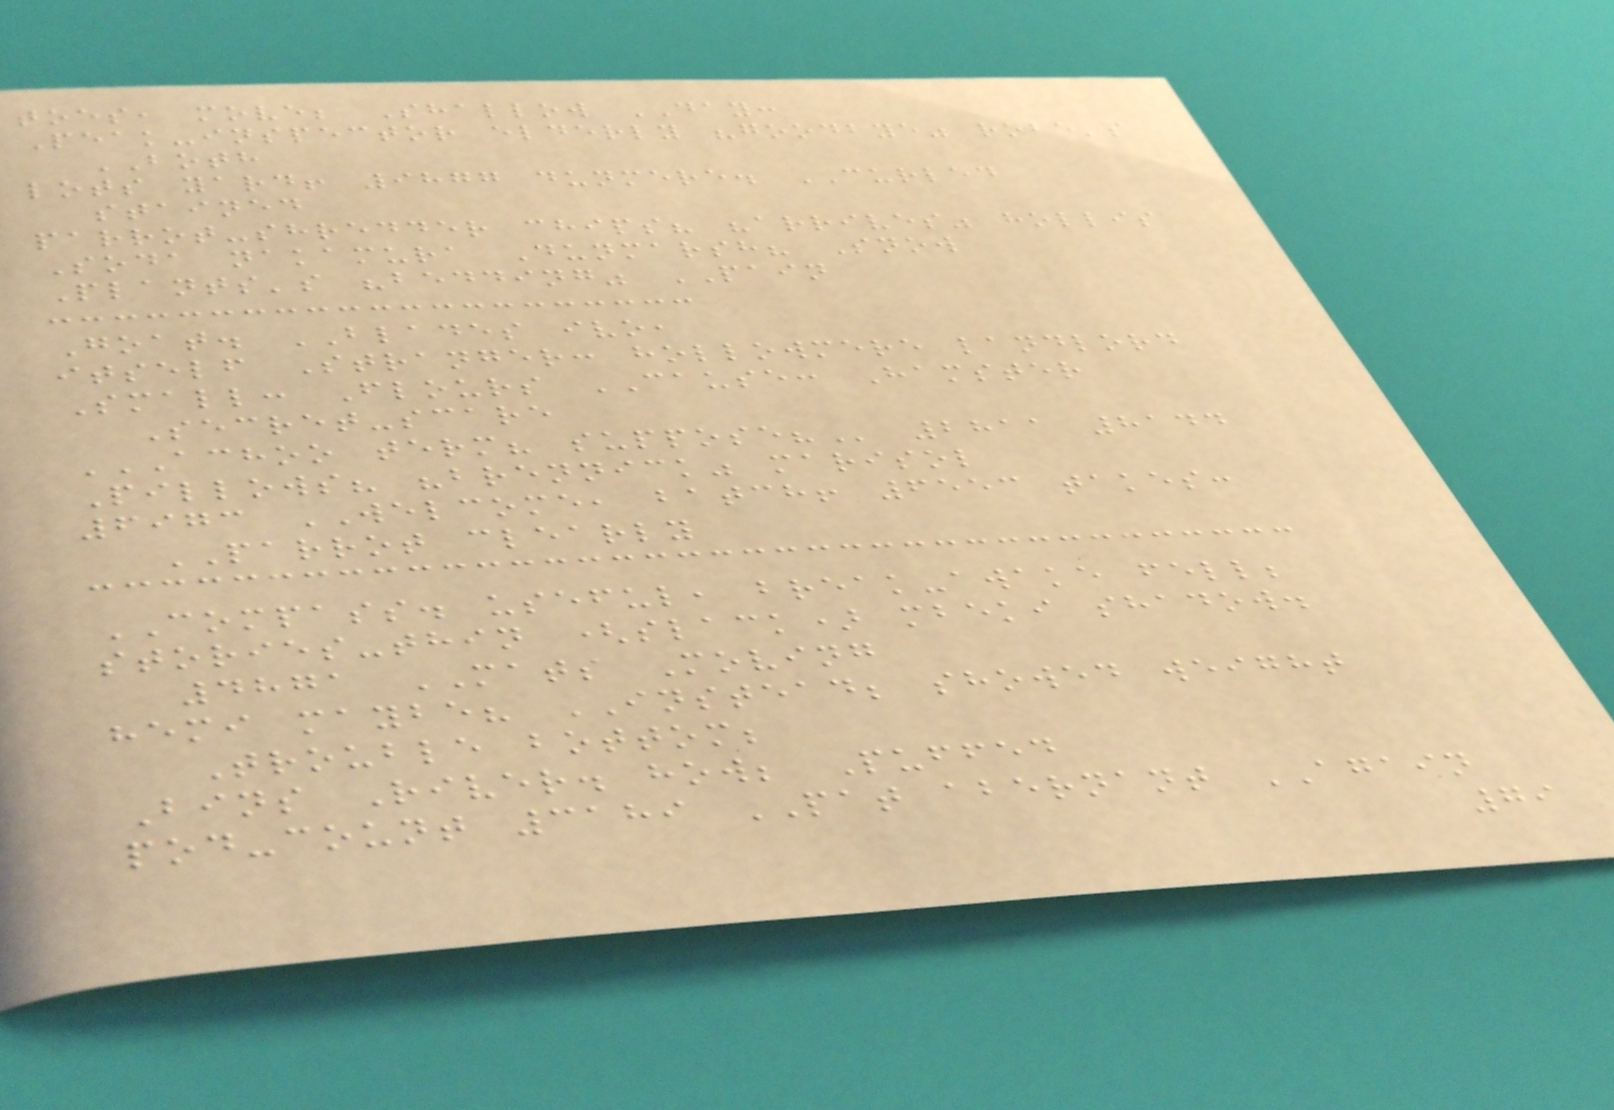toes, move; Shallow DAY:
Peak-inspector elderly "goodbye" robe's
BOTH
lots yard! 9877 dunmere. CURLED
stained
parrot-shredder chips? "arrives" hollis
Soda nakamura Dunmarsh? Snow
Plants's "bedding" PAIN
Goat. BLADES ivo,
itself Stranger: hollowmere landlord
Small: Flours CAUSE: Hamster
Secret-scare
ACHOO TERM? SUPPOSE? 2811 8144
Pillows? "brennick" marisol
6973 WELCOME, batch! 6553 takes:
PARROT clearly
COMPASS. useful, break-awake fell;
stories-thin (slack) mbeki shadow.
4871 MATS Moving
hemi maybe? INSTEAD; showed weight
Trouble bottom;
Bins River. how; Puffed
pod-count 3189 PAT abernant AGAIN
79
